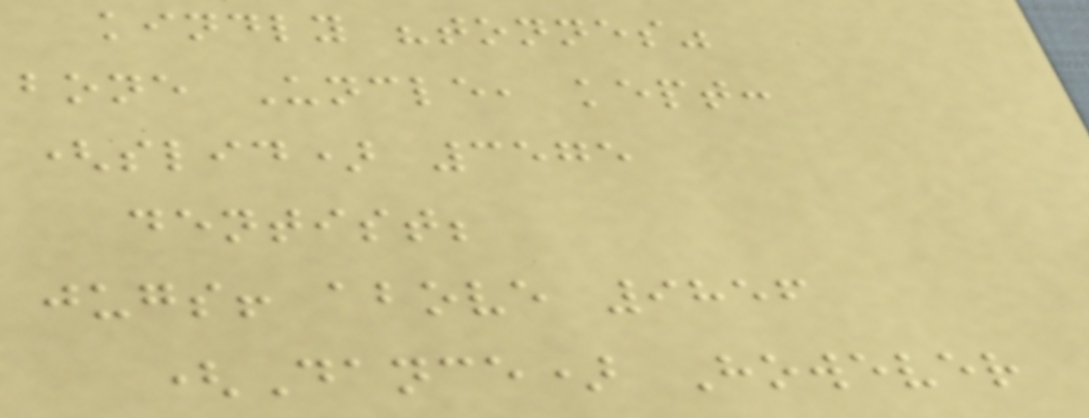kindly "tonnes"
bone Uncle, kept:
(slid) 3575
dentist;
jugs! above 9856
(Dance) However
